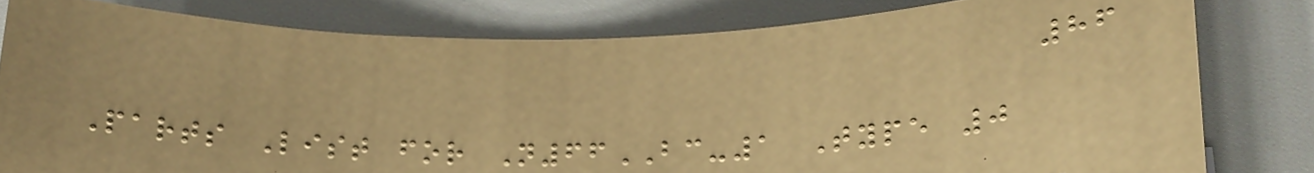86
Parts List for N66BC-1 Type 0
